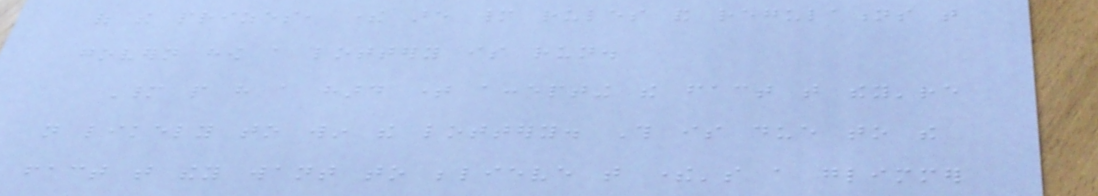of the prizes, there are many rules and regulations that
govern how a lottery is run.
Many people have a hard time accepting the fact that they're
not likely to win the lottery. This is due to the
fact that they want to believe that there's a glimmer
